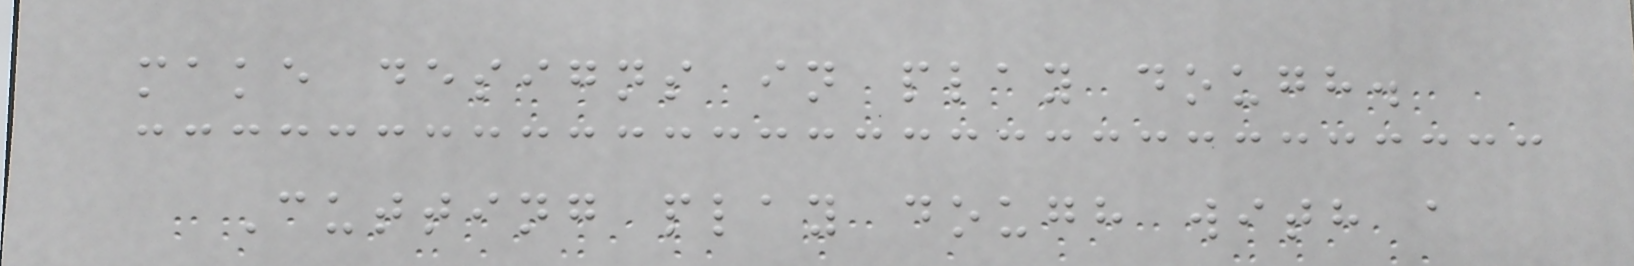make designs in play dough.
Cutting play dough with a
